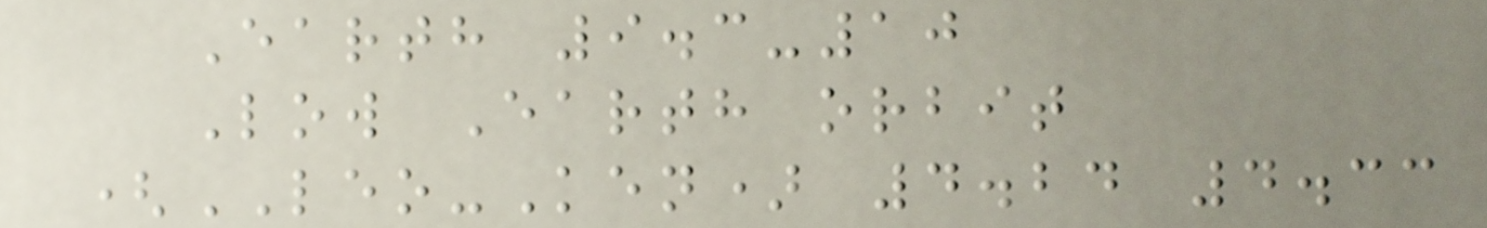Earth 9.3-10
Low Earth orbit
(LEO-Ken) 4.24 4.33
